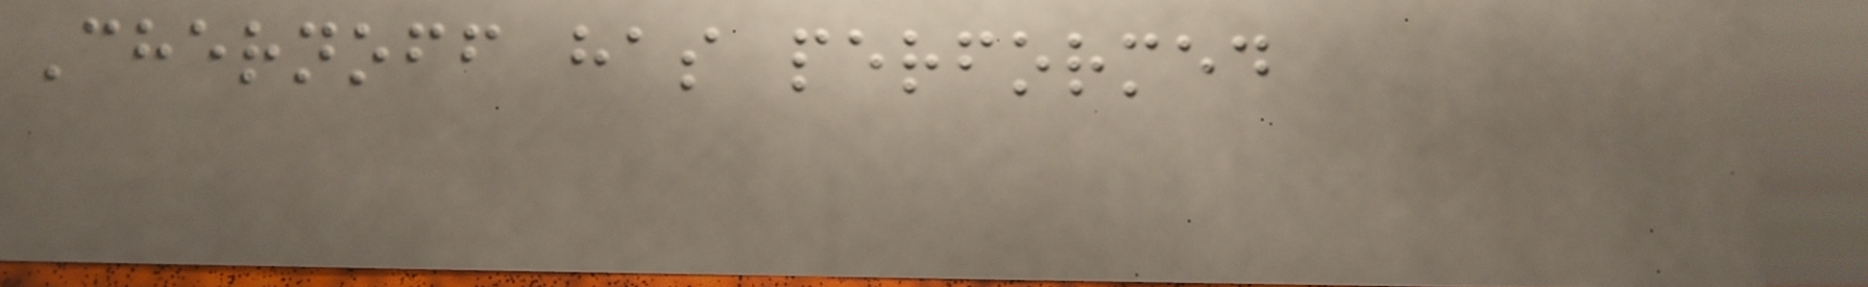Chernoff has performed
